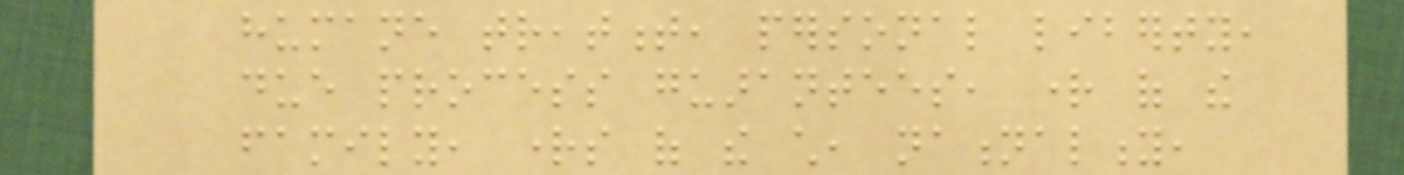humane treatment, personal liberty,
due process guarantees, right of the
family, rights of the child, nationality,
